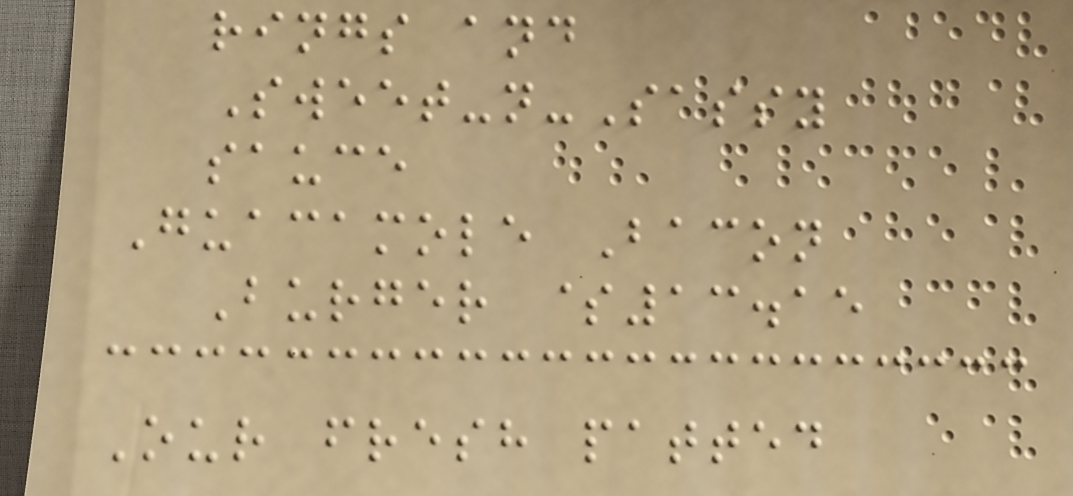rings and
Sweet-n-Sassy
sauce
Guacamole Bacon
Burger $13.15
Our fresh patted
